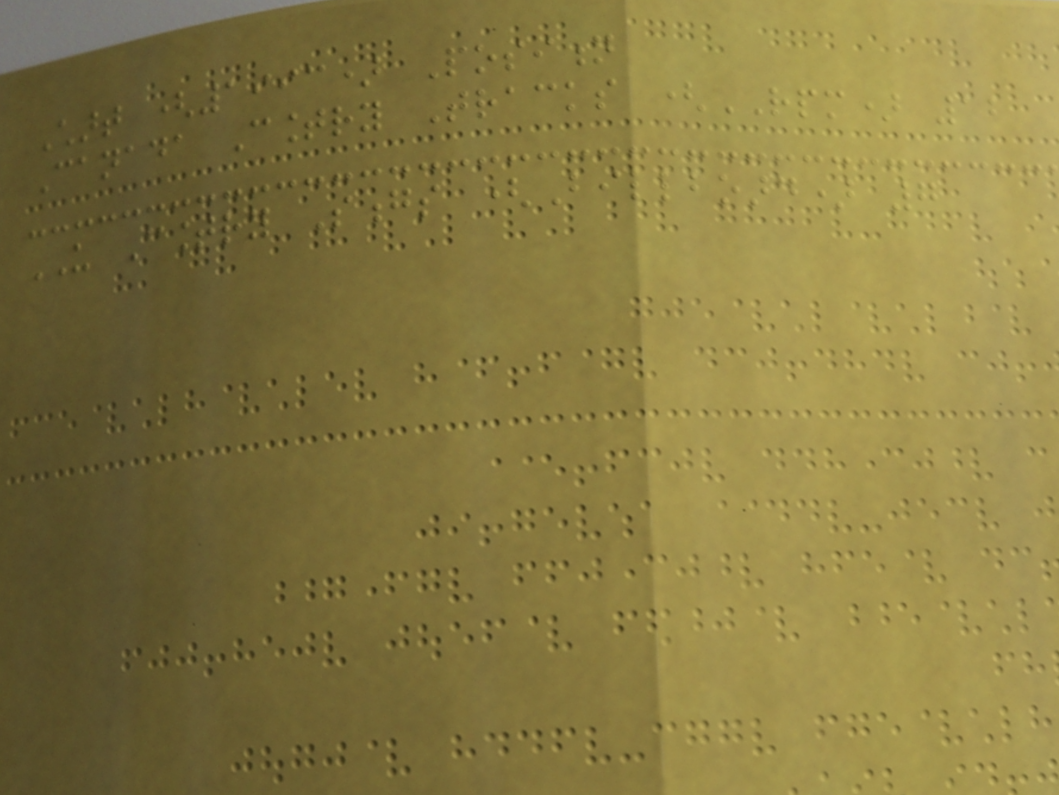Chart (1993) Position
Canada Country Tracks (RPM) 12
US Country Songs (Billboard) 7
